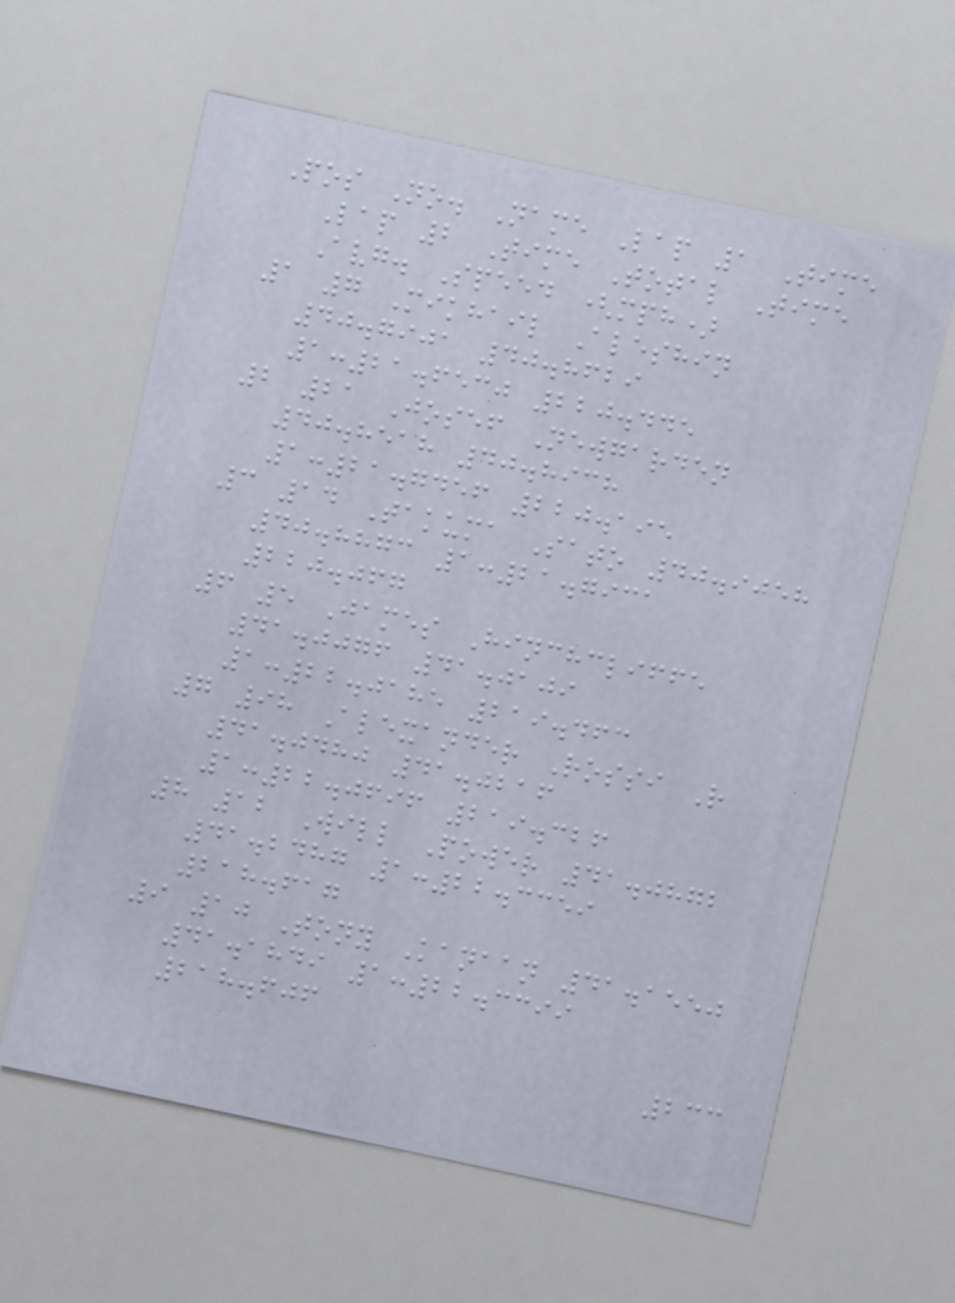Pos No. Name Lap 1 Time
Lap 2 Time Total Time
Avg. Speed (mph)
1 7 Mikhail Aleshin
40.7901 40.8629
1:21.6530 220.445
2 21 Josef Newgarden
40.8518 40.8938
1:21.7456 220.195
3 14 Takuma Sato 40.9058
40.8873 1:21.7931
220.067
6 5 James Hinchcliffe
41.0076 41.0109
1:22.0185 219.463
7 98 Alexander Rossi R
41.0480 41.0216
1:22.0696 219.326
8 12 Will Power 41.0872
41.2487 1:22.3359
218.617
9 10 Tony Kanaan 41.1550
41.1849 1:22.3399
218.606
233
